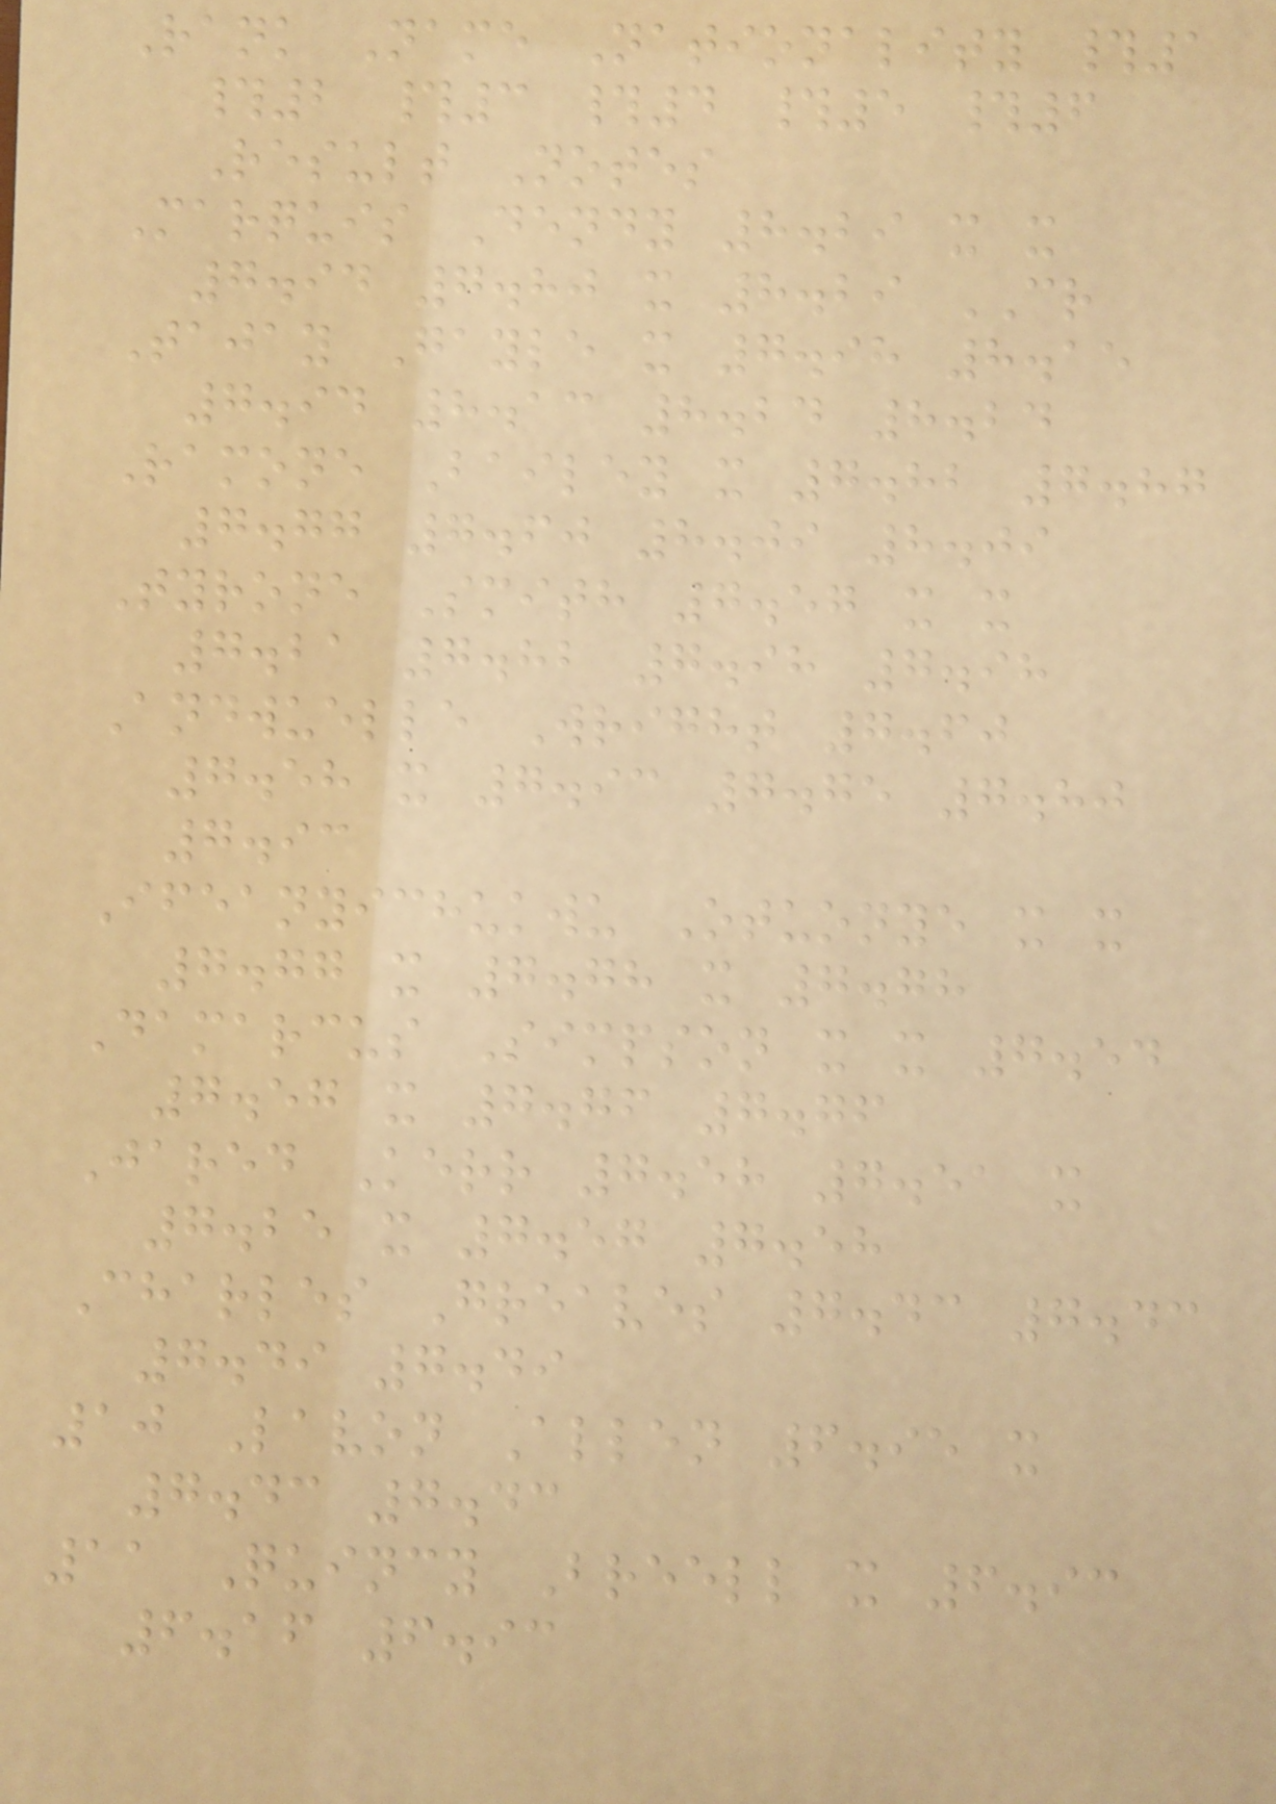Rank Name Nationality #1
#2 #3 #4 #5 #6
Result Notes
Marquis Dendy 8.29 x x
7.94 7.80 x 8.29 CR
Tajay Gayle x 7.98 8.15
7.94 8.13 8.24 8.24
Ramone Bailey x 7.82 7.87
7.77 7.60 8.09 8.09
Tyrone Smith 7.57 x x
7.21 7.82 7.98 7.98
Andwuelle Wright 7.60
7.58 x 7.93 7.75 7.80
7.93
Ifeanyichukwu Otuonye x x
7.77 x 7.78 x 7.78
Damarcus Simpson x x 7.54
7.57 x 7.76 7.76
Jared Kerr 7.58 7.51 x
7.25 x 7.57 7.58
Charles Greaves 7.43 7.43
7.49 7.49
10 Lavon Allen 6.95 x
7.43 7.43
11 Quincy Breell x 6.93
6.16 6.93
